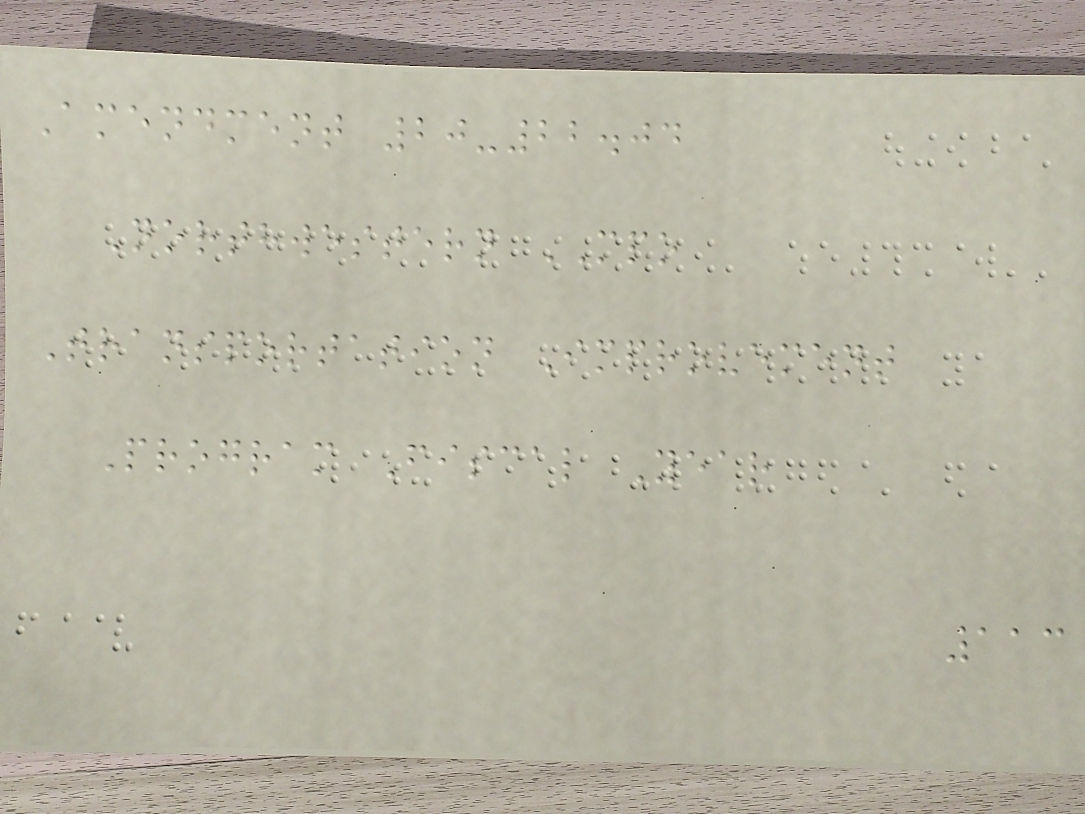Amendment 20-22.04
Northwestern MPO
Transportation Improvement
Program Fiscal Year
113
